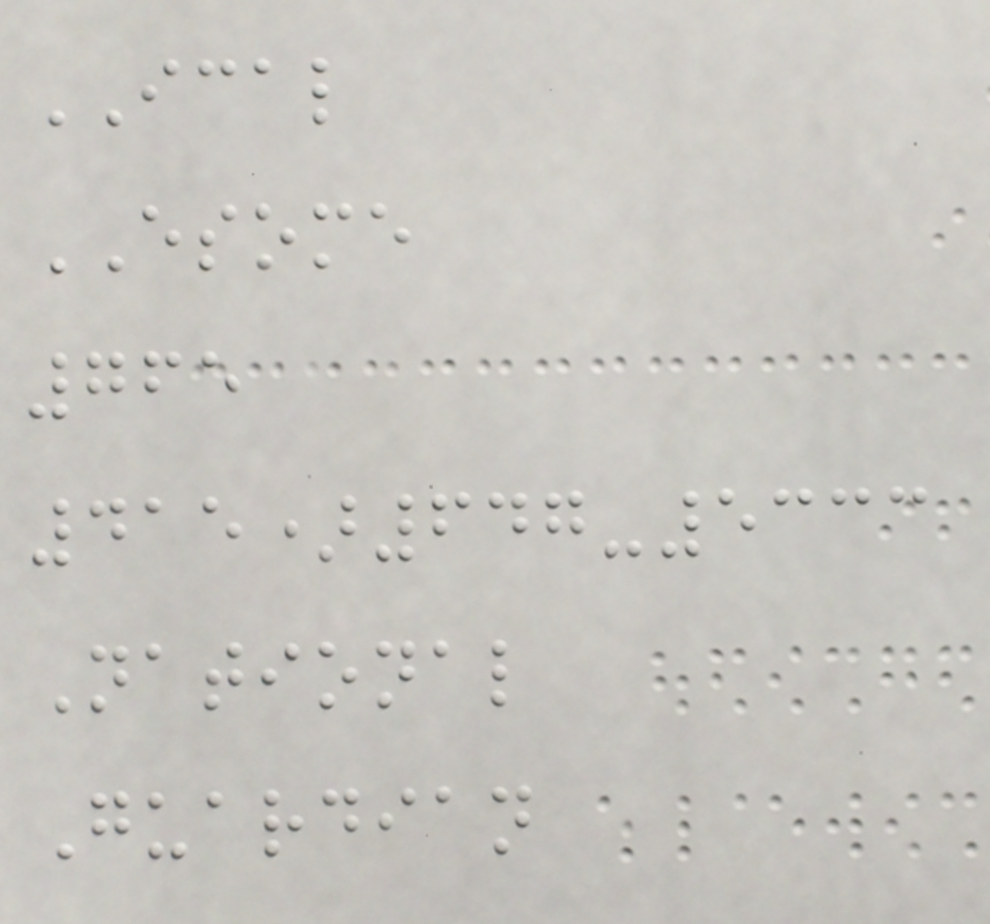ICAL
ESOME
765
415)647-5333
National
Guardian
